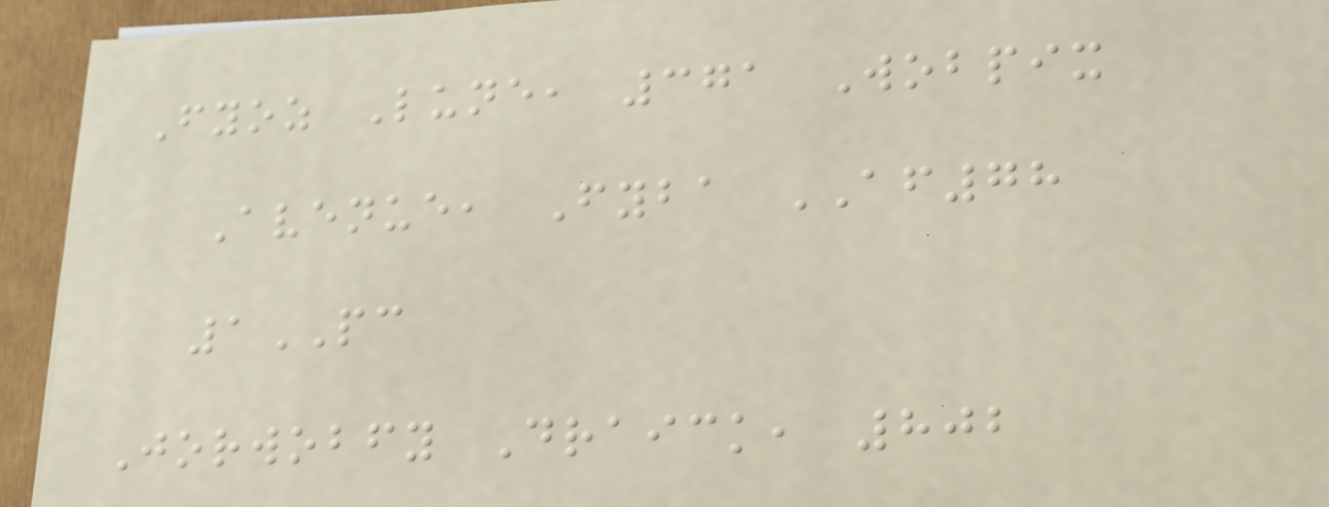Fyoz Lune, 371 Wobpix
Avenue, Fyba AF78
1PC
Jorwobfy Draick, 802
